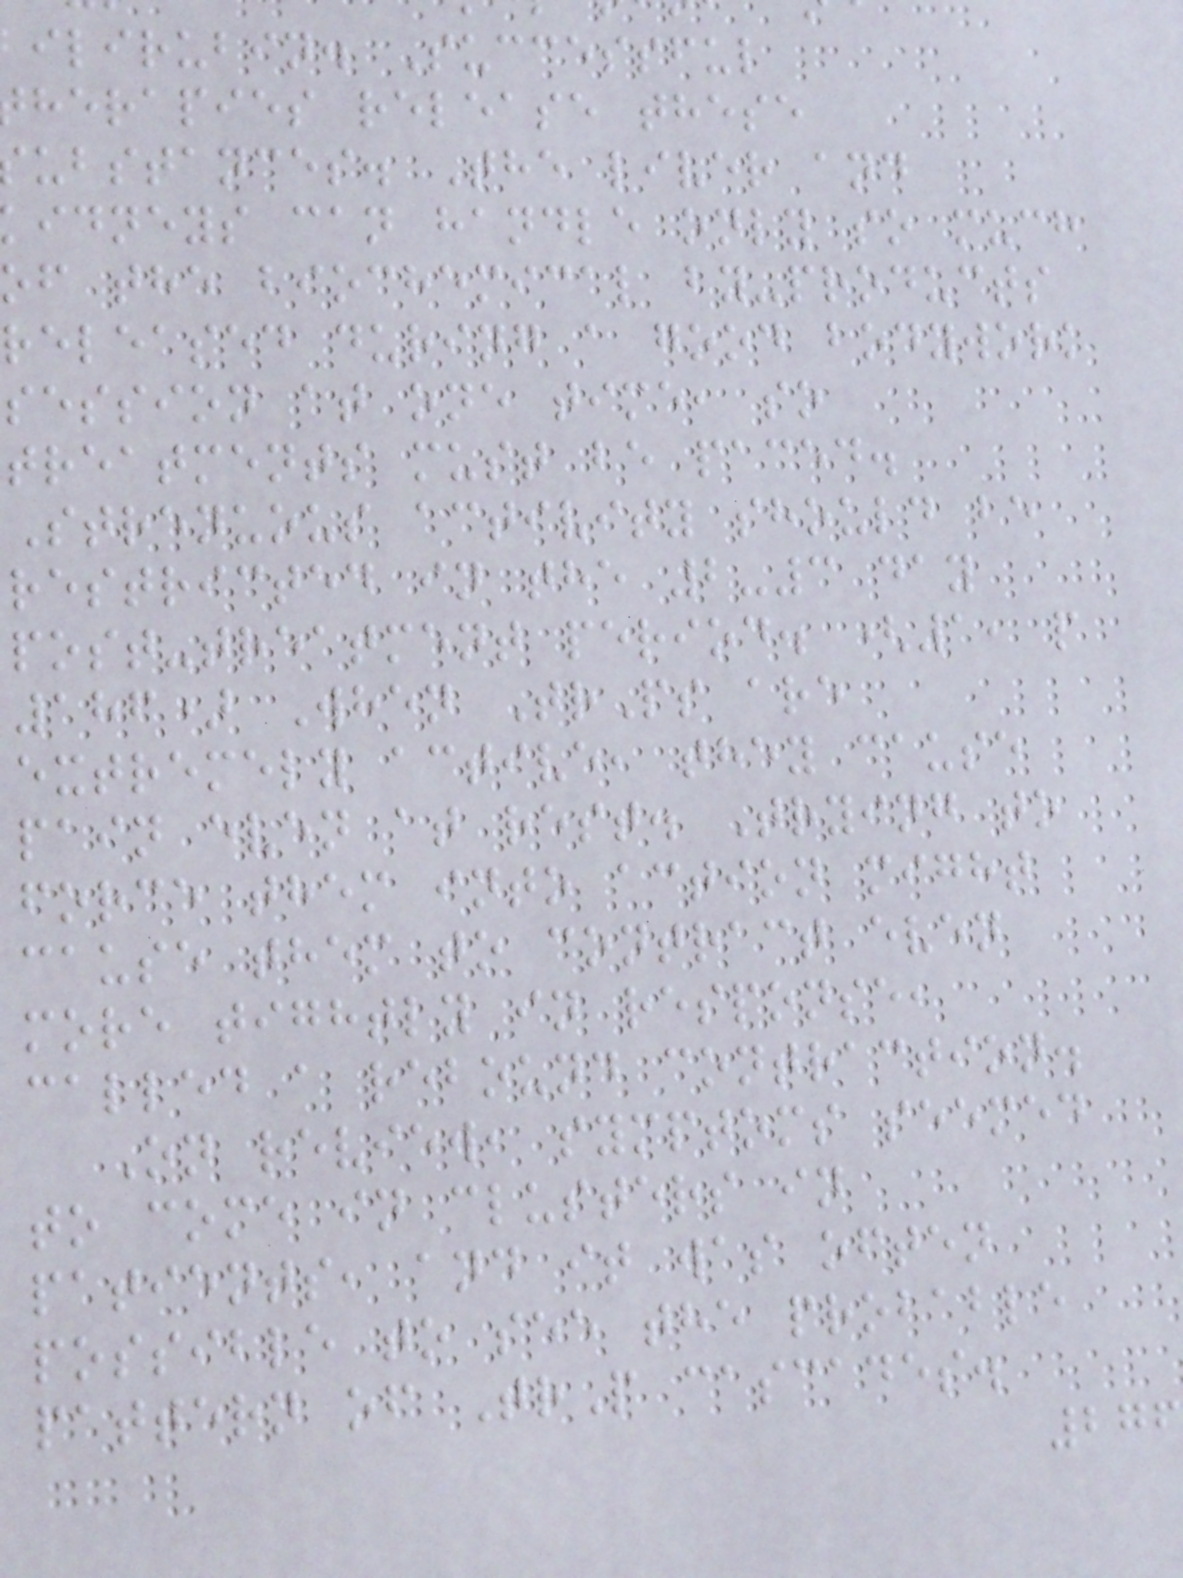ilirubin. Successful
herapies release these
ubstances. The liver and
idneys can handle only so much
of the biochemical by-products
released during a good bodywork
session at one time, so
treatments must be paced.
Strenuous activity should be
restricted in the 2-3 day
post-treatment period. (1, p
186) When TrPs are
extremely active, they cause
pain even at rest. Trying to
force them into action might
cause them to contract even
more tightly in response,
called a rebound contraction.
On review, symptoms seemed
to come in clusters in
patients, and it was often
possible to see the probable
pattern of TrP cascades.
276
